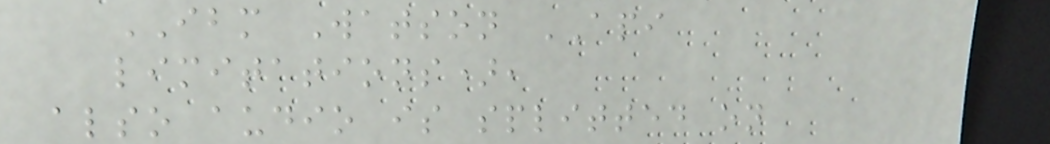IBM Watson API
limitations),
also audio is splitted on
